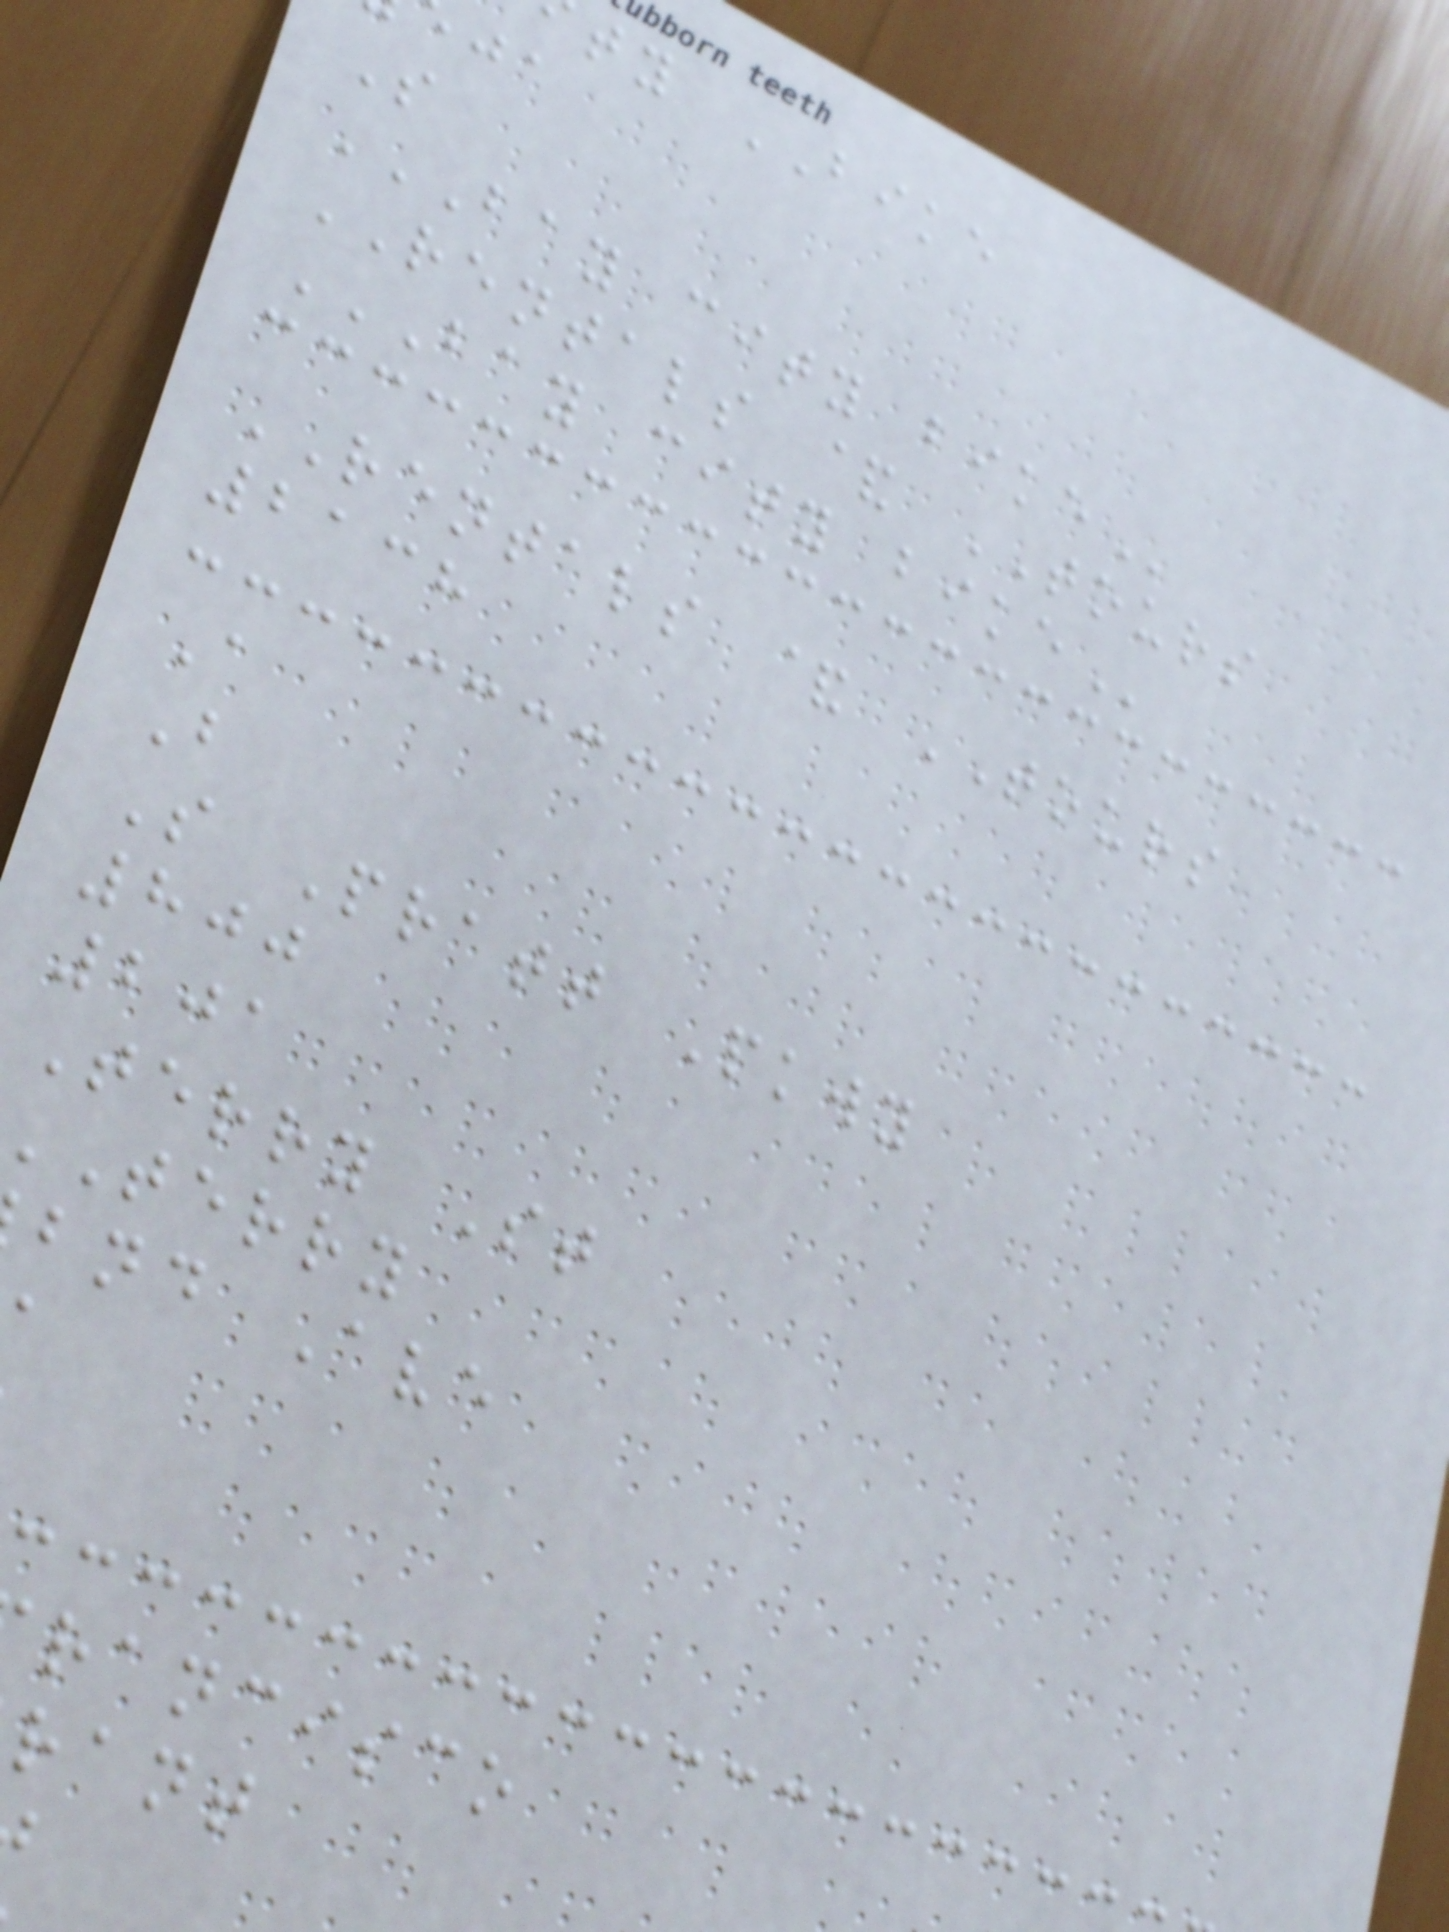ty BIKE
S
BAY CITY BIKE
RENTALS & TOURS
BAY CITY BIKE
RENTALS & TOURS
2138
A
B
S Pratt Pkwy
800
201
Terry St
terry
bnd Ave
rancisco
rant
